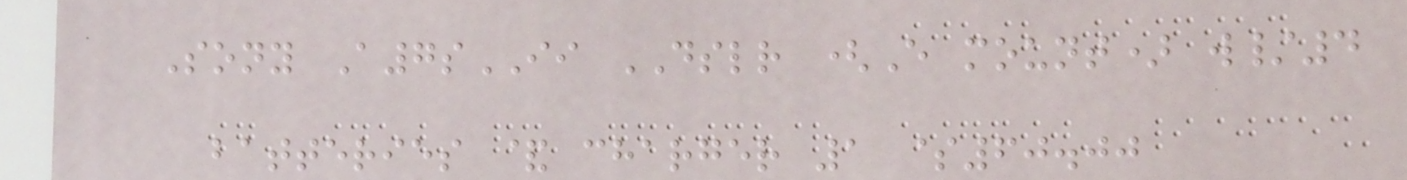Sony A7sII DSLR (E mount) w/4
batteries & charger 1 $60.00
